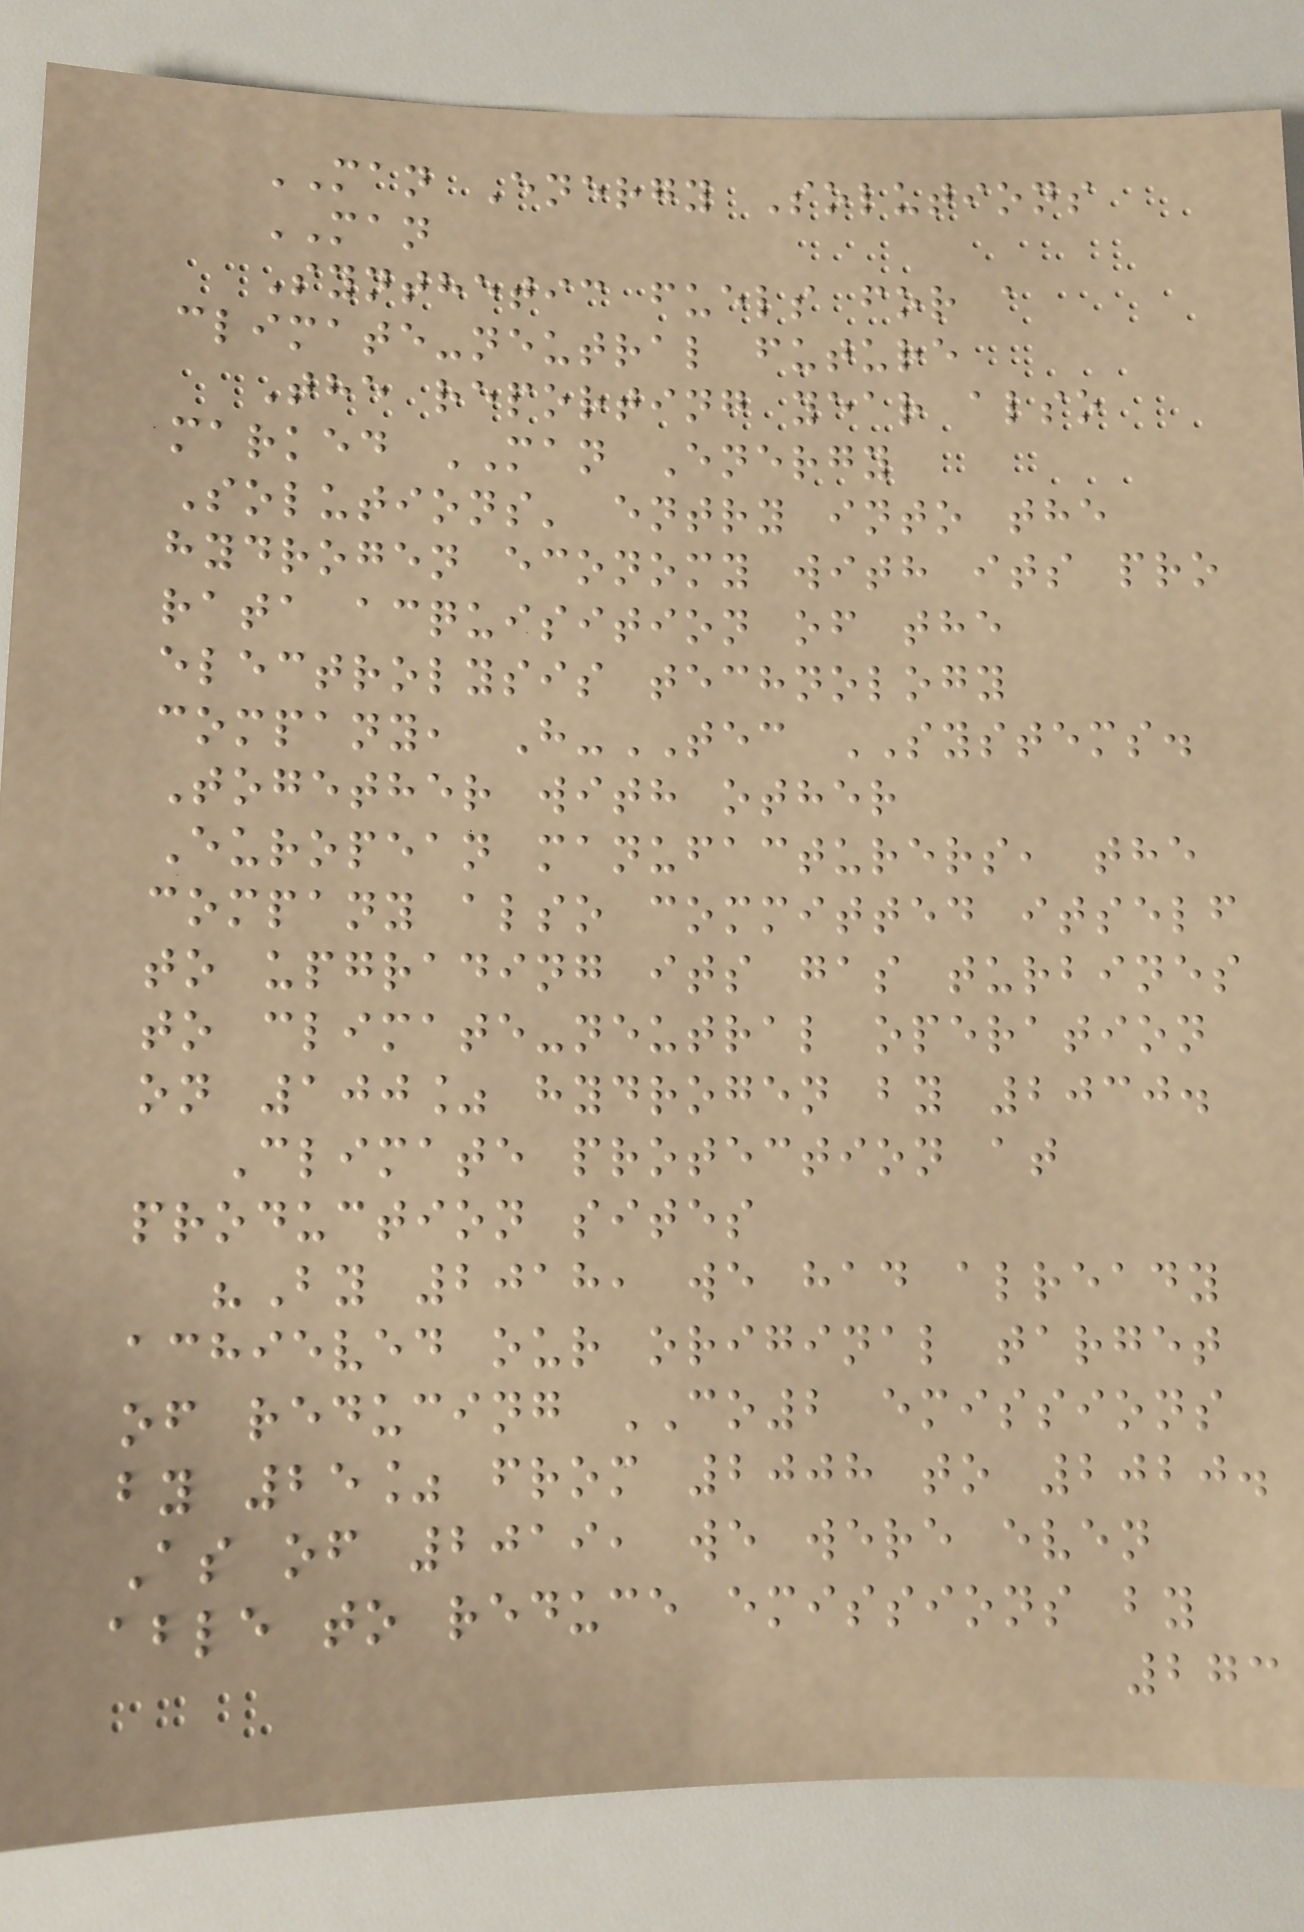MAN Energy Solutions
MAN
Synthetic fuels for a
climate-neutral future
The reporting year also
marked MAN Energy
Solutions' entry into the
hydrogen economy with its pro
rata acquisition of the
electrolysis technology
company, H-TEC SYSTEMS.
Together with other
European manufacturers, the
company also committed itself
to upgrading its gas turbines
to climate-neutral operation
on 100% hydrogen by 2030.
Climate protection at
production sites
"By 2018, we had already
achieved our original target
of reducing CO2 emissions
by 25% from 2008 to 2020.
As of 2019, we were even
able to reduce emissions by
273
